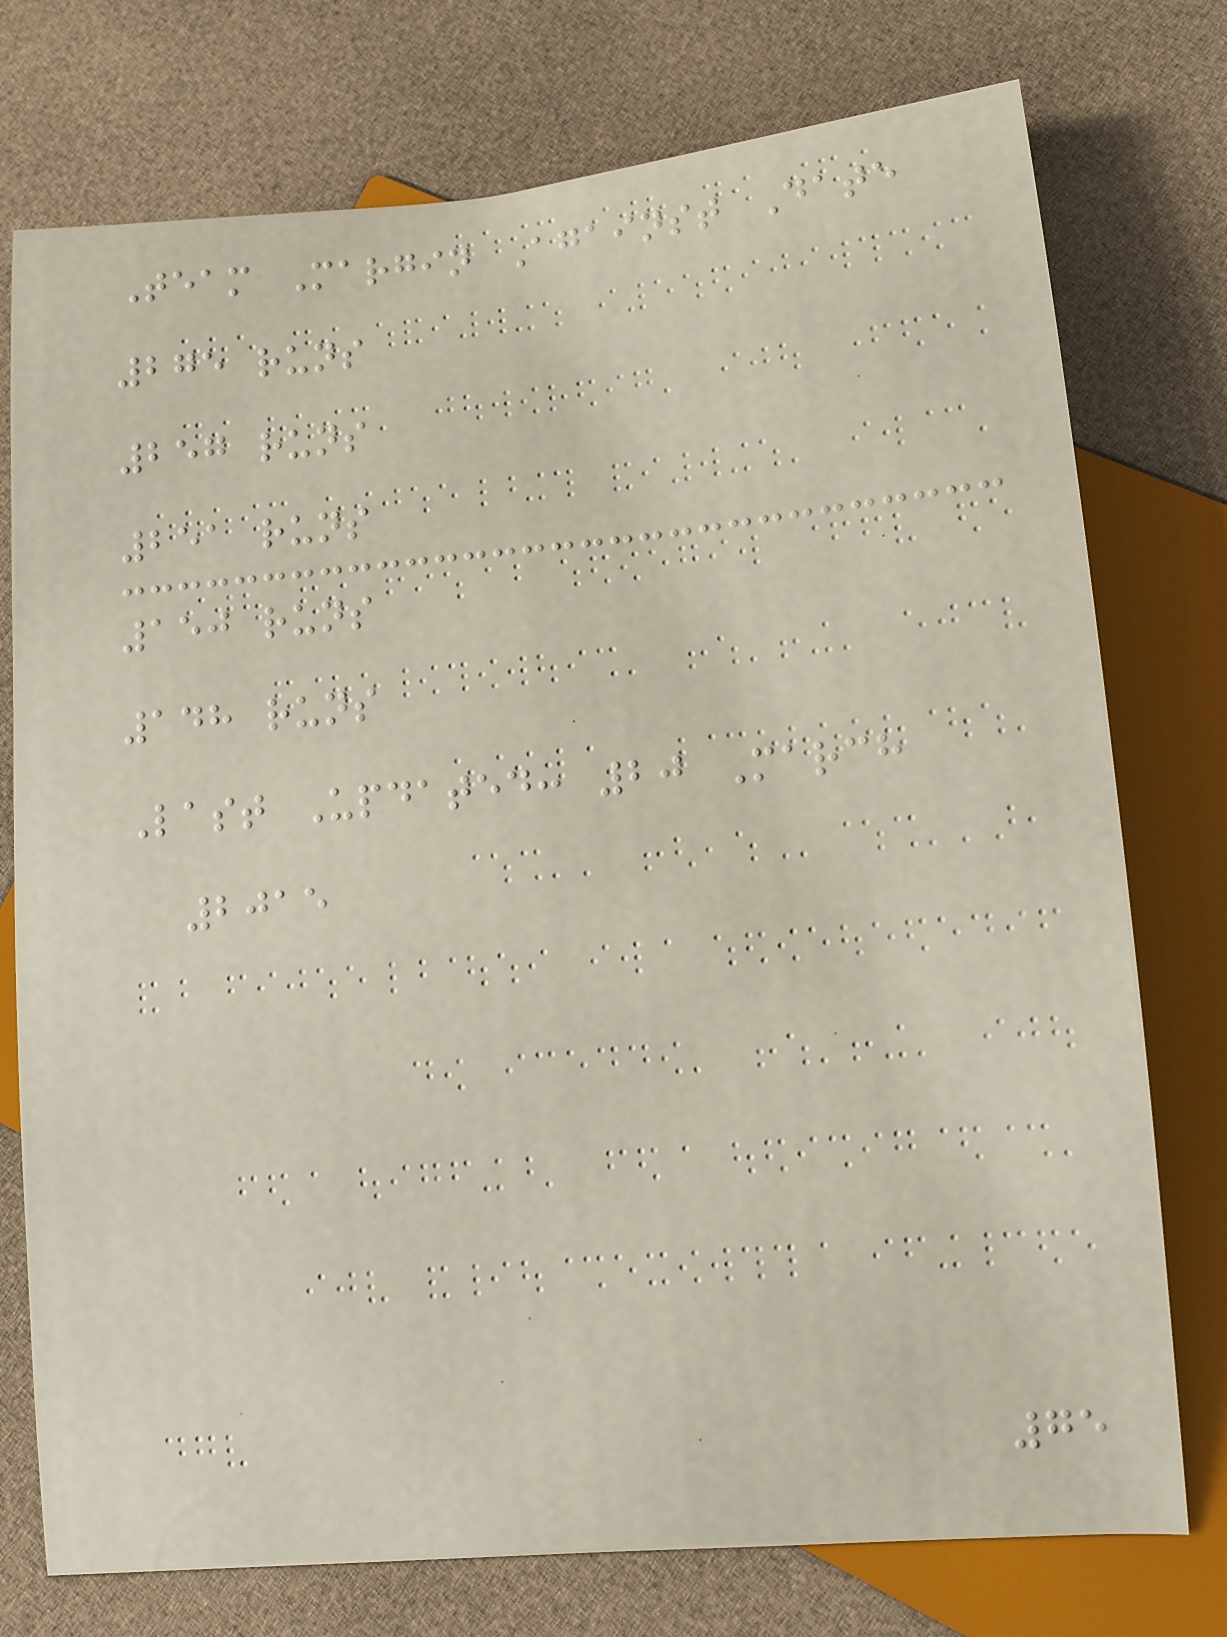Team Margin Against Date
275 runs
257 runs
251 runs
150 runs
148 runs
Last Updated: 20 March
2015
75
